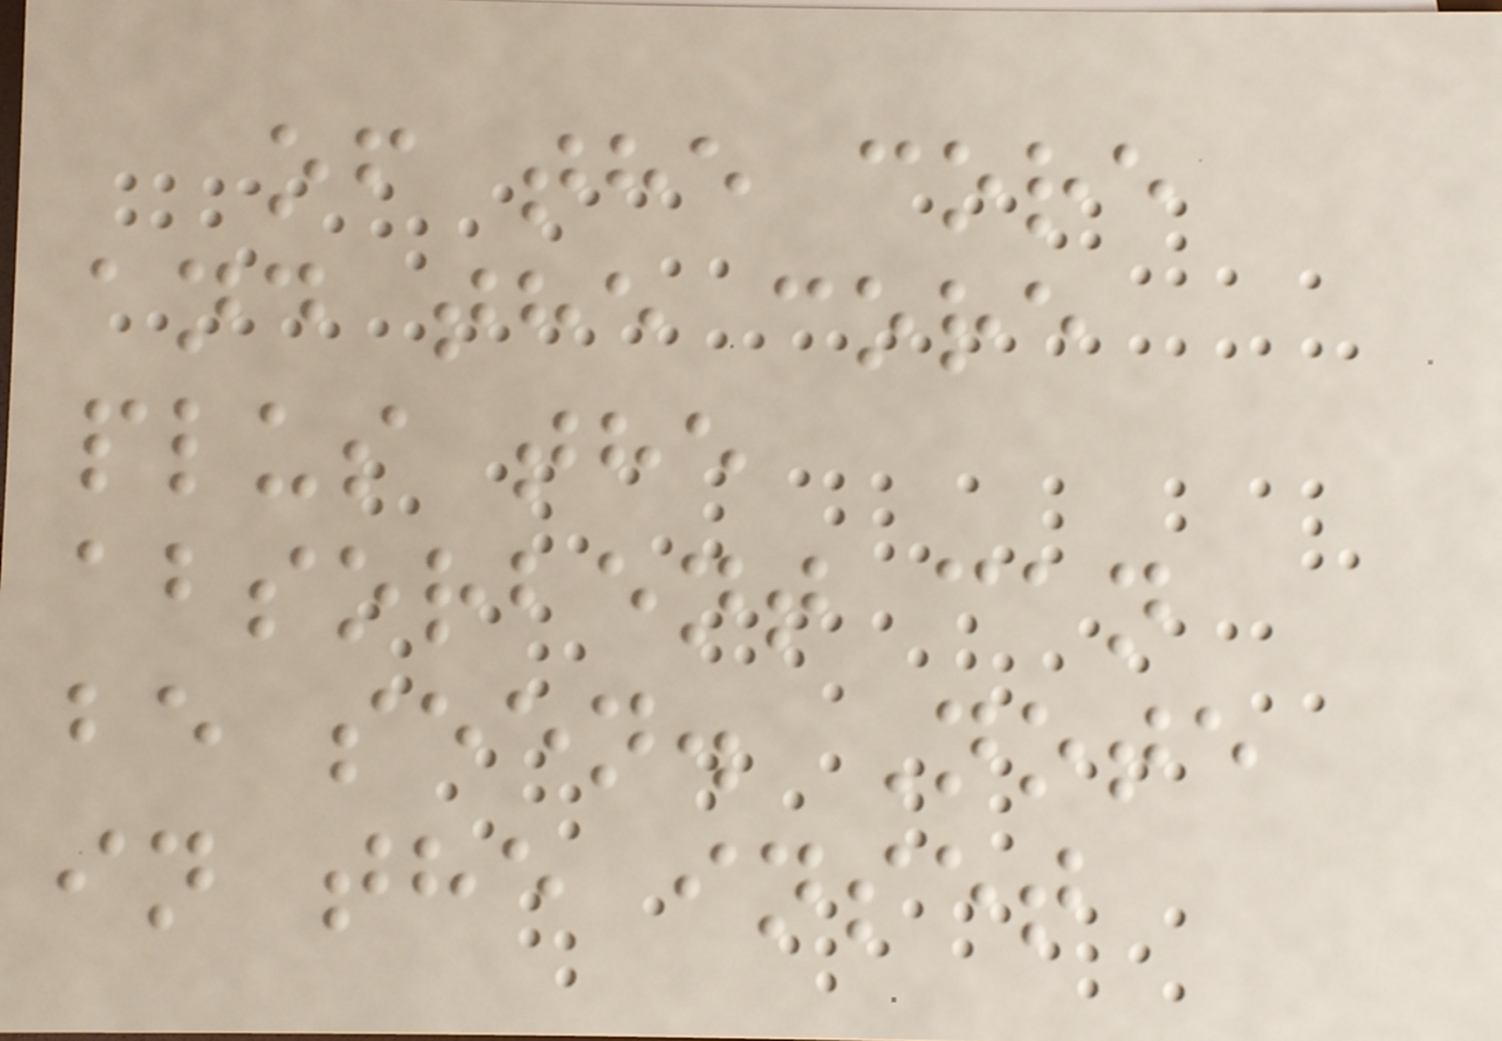of the core
and the core
plus the
absorbent can
be seen. Note
in the inset
